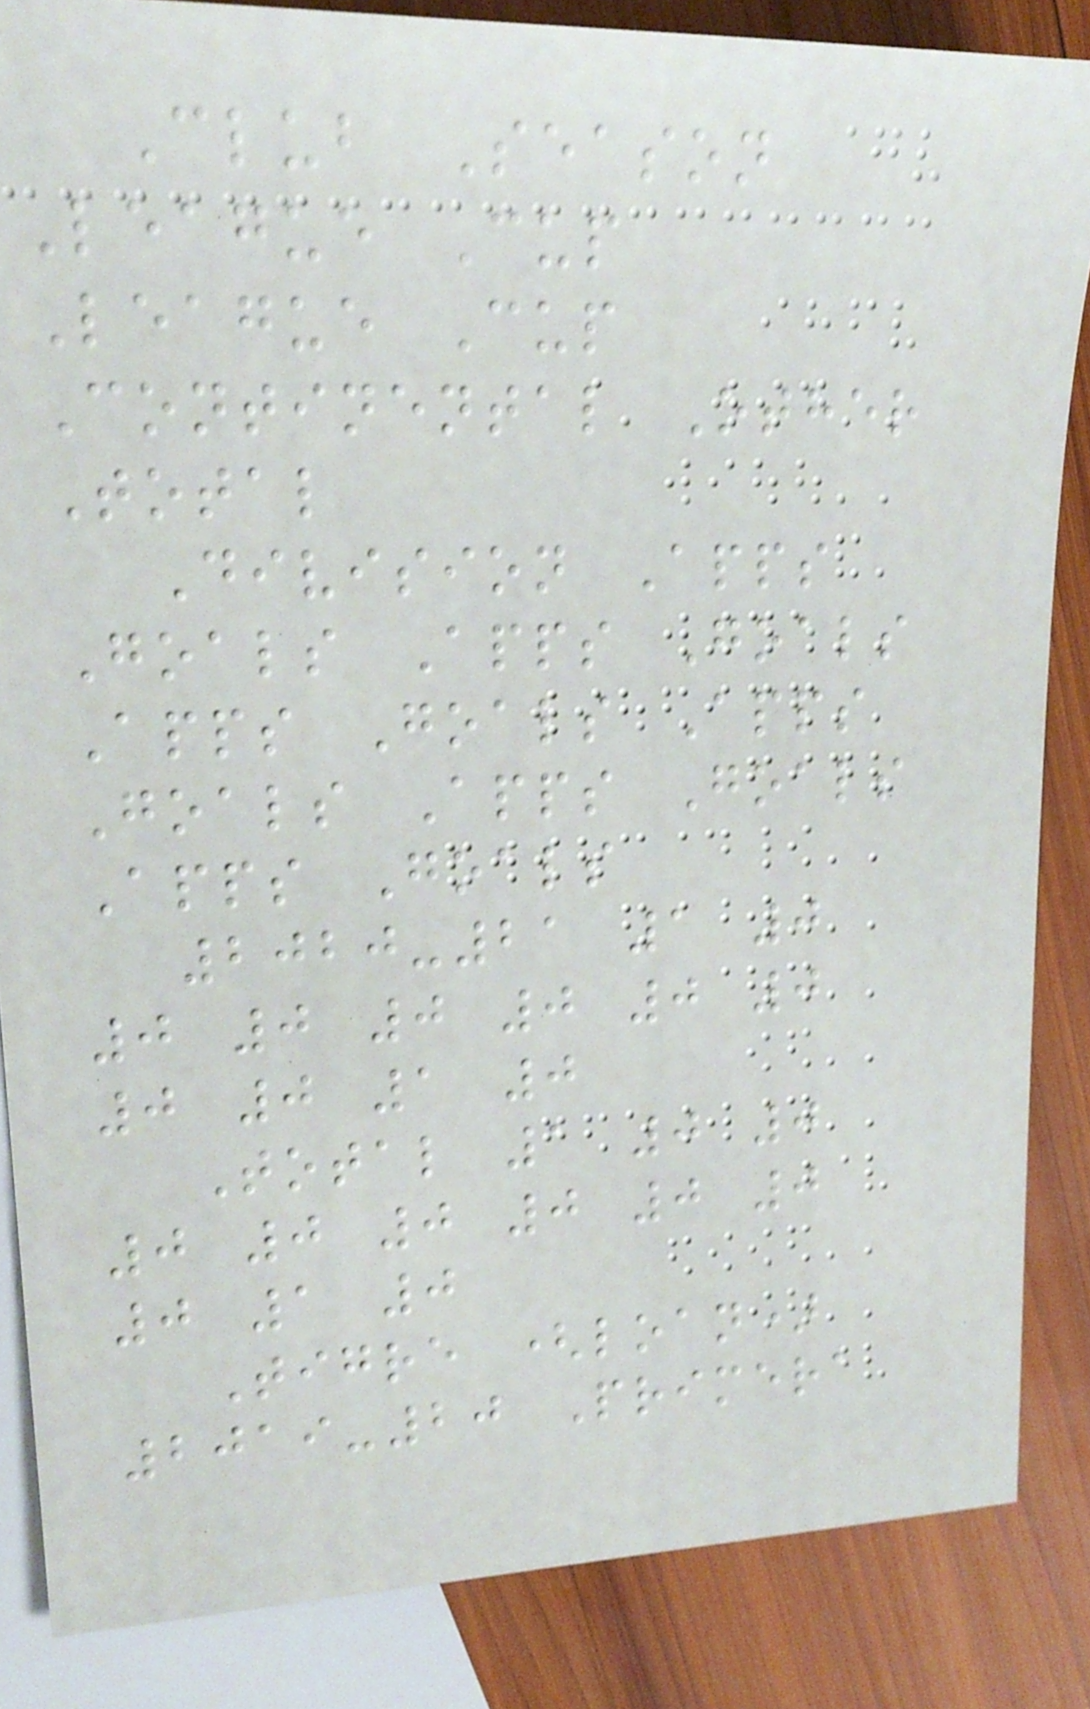Club Season
League Cup
League Cup
Continental Other
Total
Division Apps
Goals Apps Goals
Apps Goals Apps
Goals Apps Goals
Apps Goals
2020-21 1 0
0 0 0 0 0 0
0 0 1 0
Total 1 0 0
0 0 0 0 0 0
0 1 0
Tigre (loan)
2019-20 Primera
